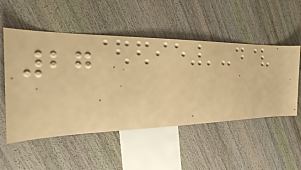27
